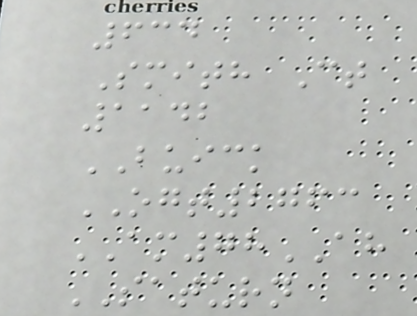634
Smith Ct
1142
BUICK
OGT2763
AM78AH
SATURN
